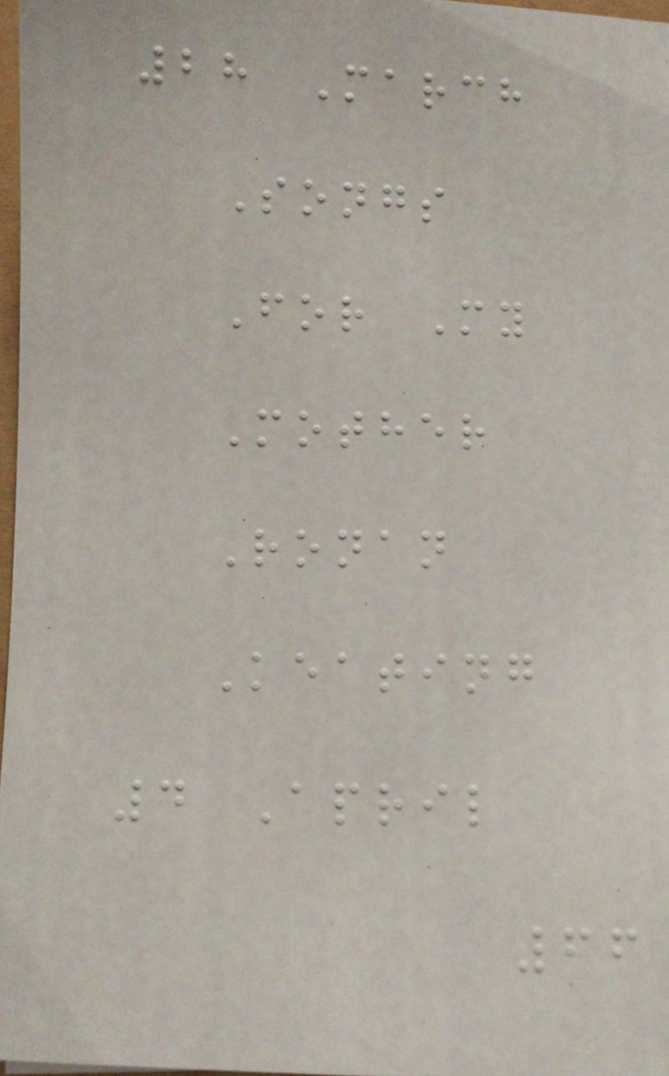28 March
Songs
For My
Mother
Ronan
Keating
4 April
66
